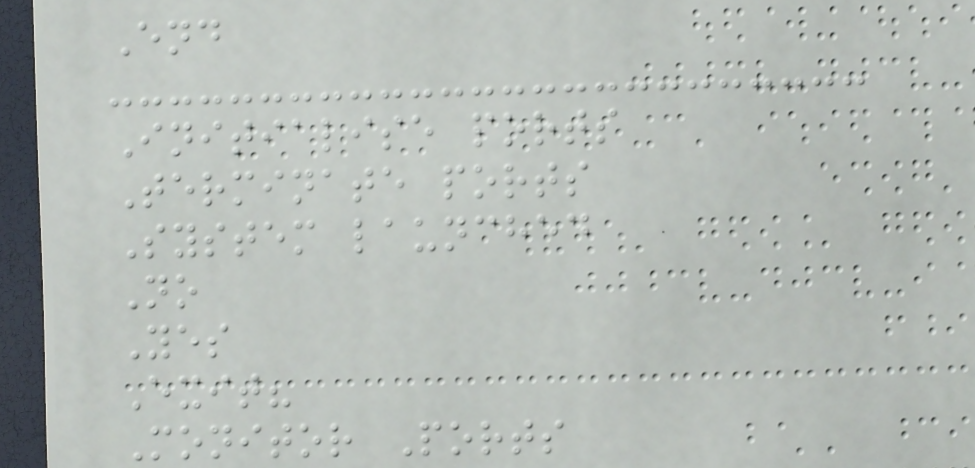End
Initialise ports
Terminate ports
System launched
No
Yes
Exit?
Monitor Ports
